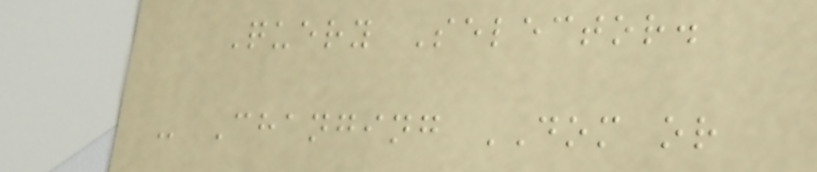Query Selector.
- Changing DOM or
